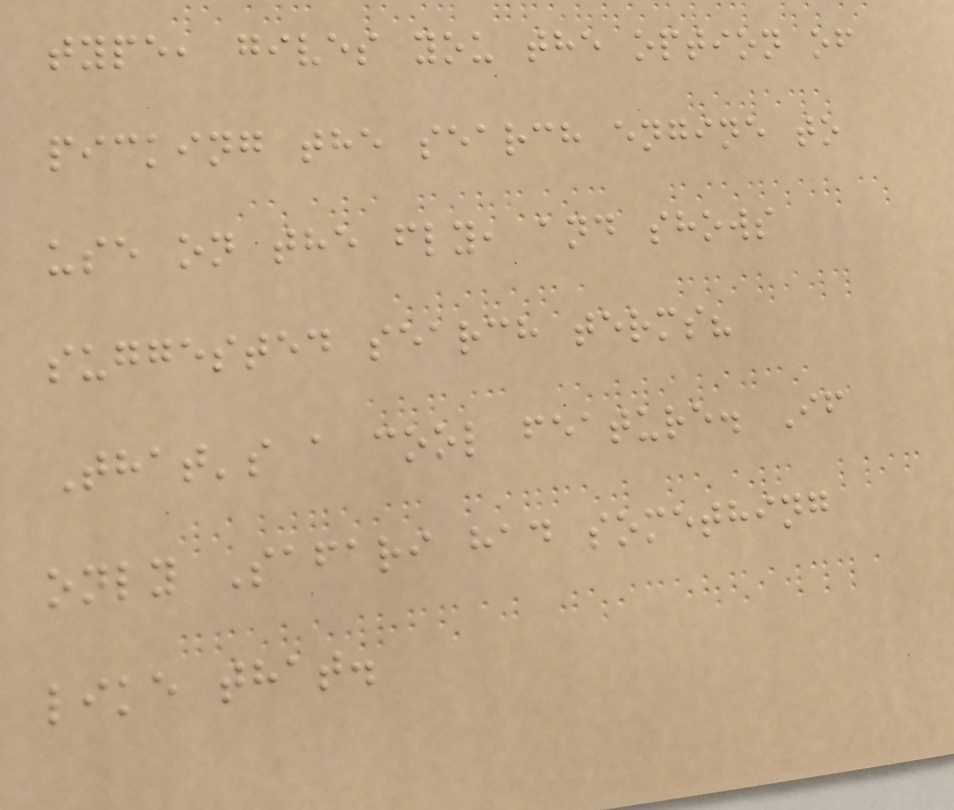type, gives you the option of
picking the search engine to
use on the fly, and shows
suggested search terms?
That's a cool feature. If
only Safari had something
like that.
